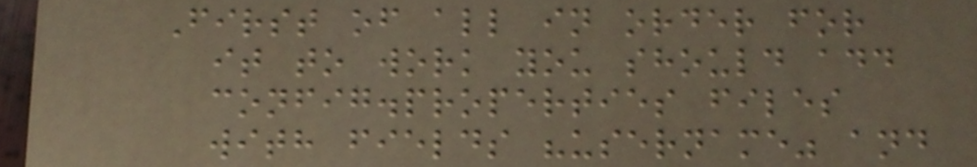First of all in order for
it to work you should add
config.properties files
with fields "username" and
